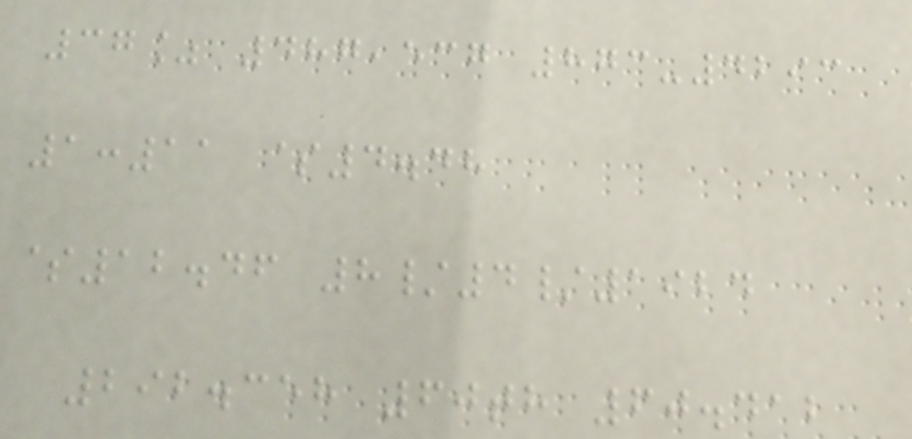37% 487,537 873-4293
1:11 $4.48
$12.46 8/4/1924
292.358 60th 60.412
